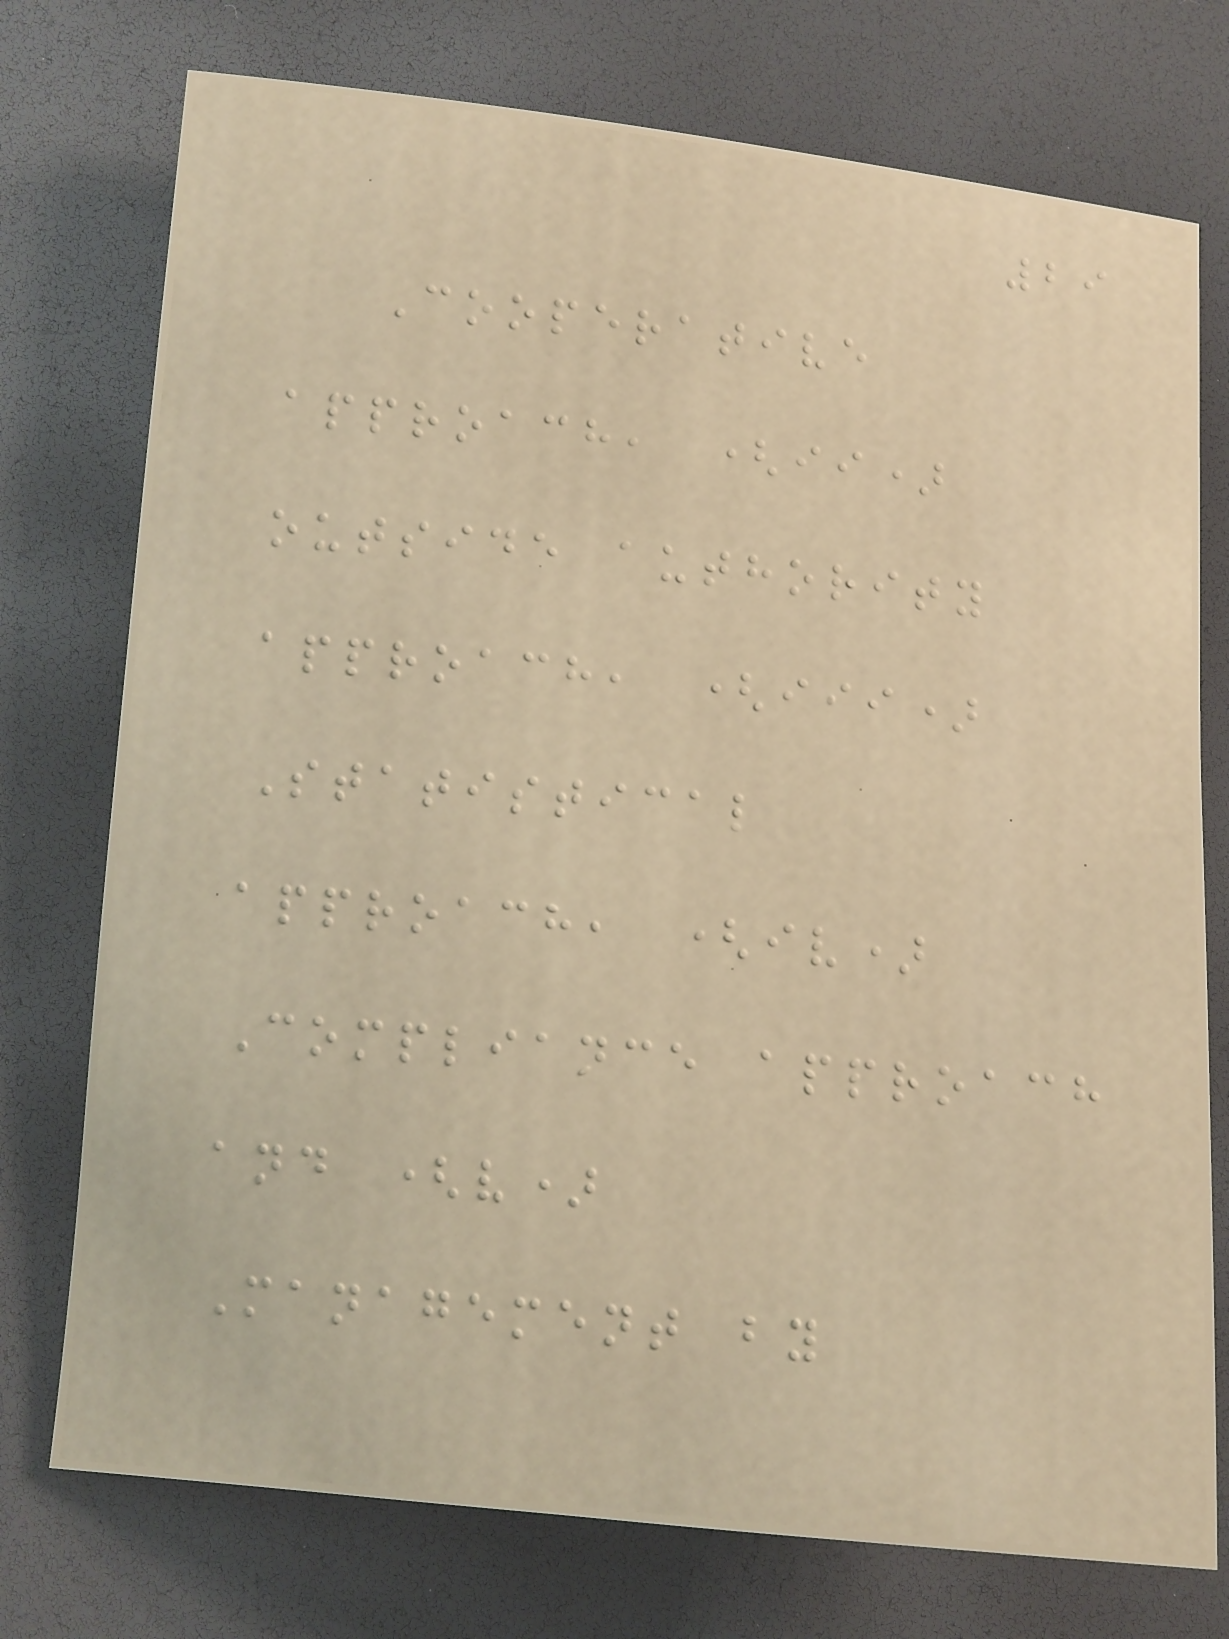29
Cooperative
approach, (ii)
outside authority
approach, (iii)
Statistical
approach, (iv)
Compliance approach
and (v)
Management by
